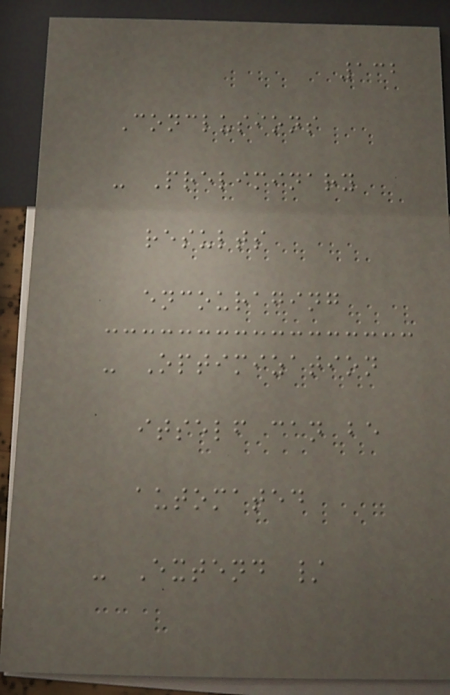132
Conclusions
- Preliminary
results
encouraging
- Optimization
itself can be
automated
- Extend /
